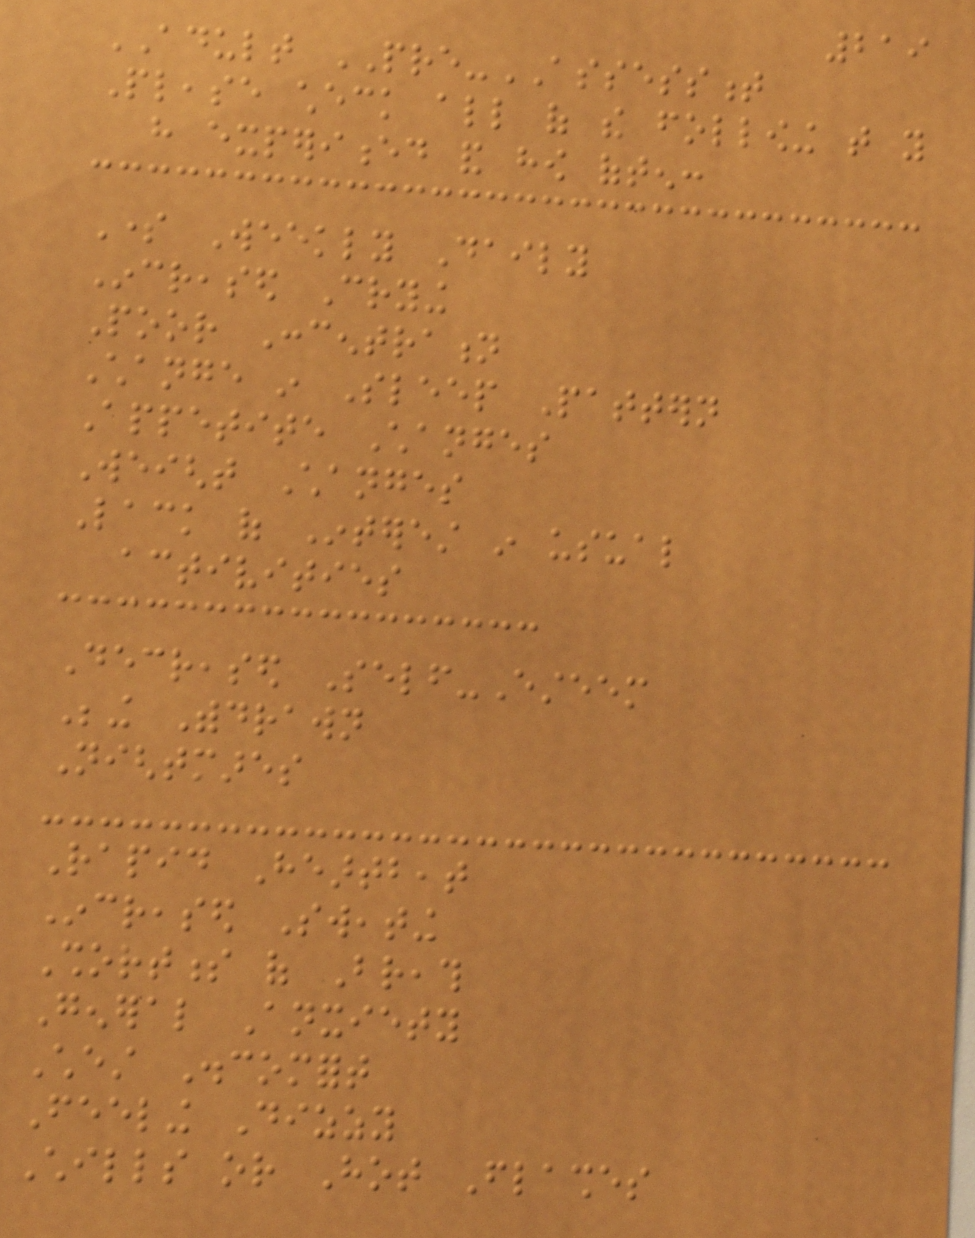219
ADULT PRE-ASSESSMENT
Please check all of the following that you
have experienced and how often:
Some Weekly Daily
Increased Crying
Poor Concentration
Change in Sleep Pattern
Appetite Changes
Weight Changes
Lack of Interest in usual
activities
Decreased Self-Esteem
Being Withdrawn
Nightmares
Rapid Heartbeat
Increased Sweating
Shortness of Breath
General Anxiety
Chest Discomfort
Feeling Dizzy
Chills or Hot Flashes
